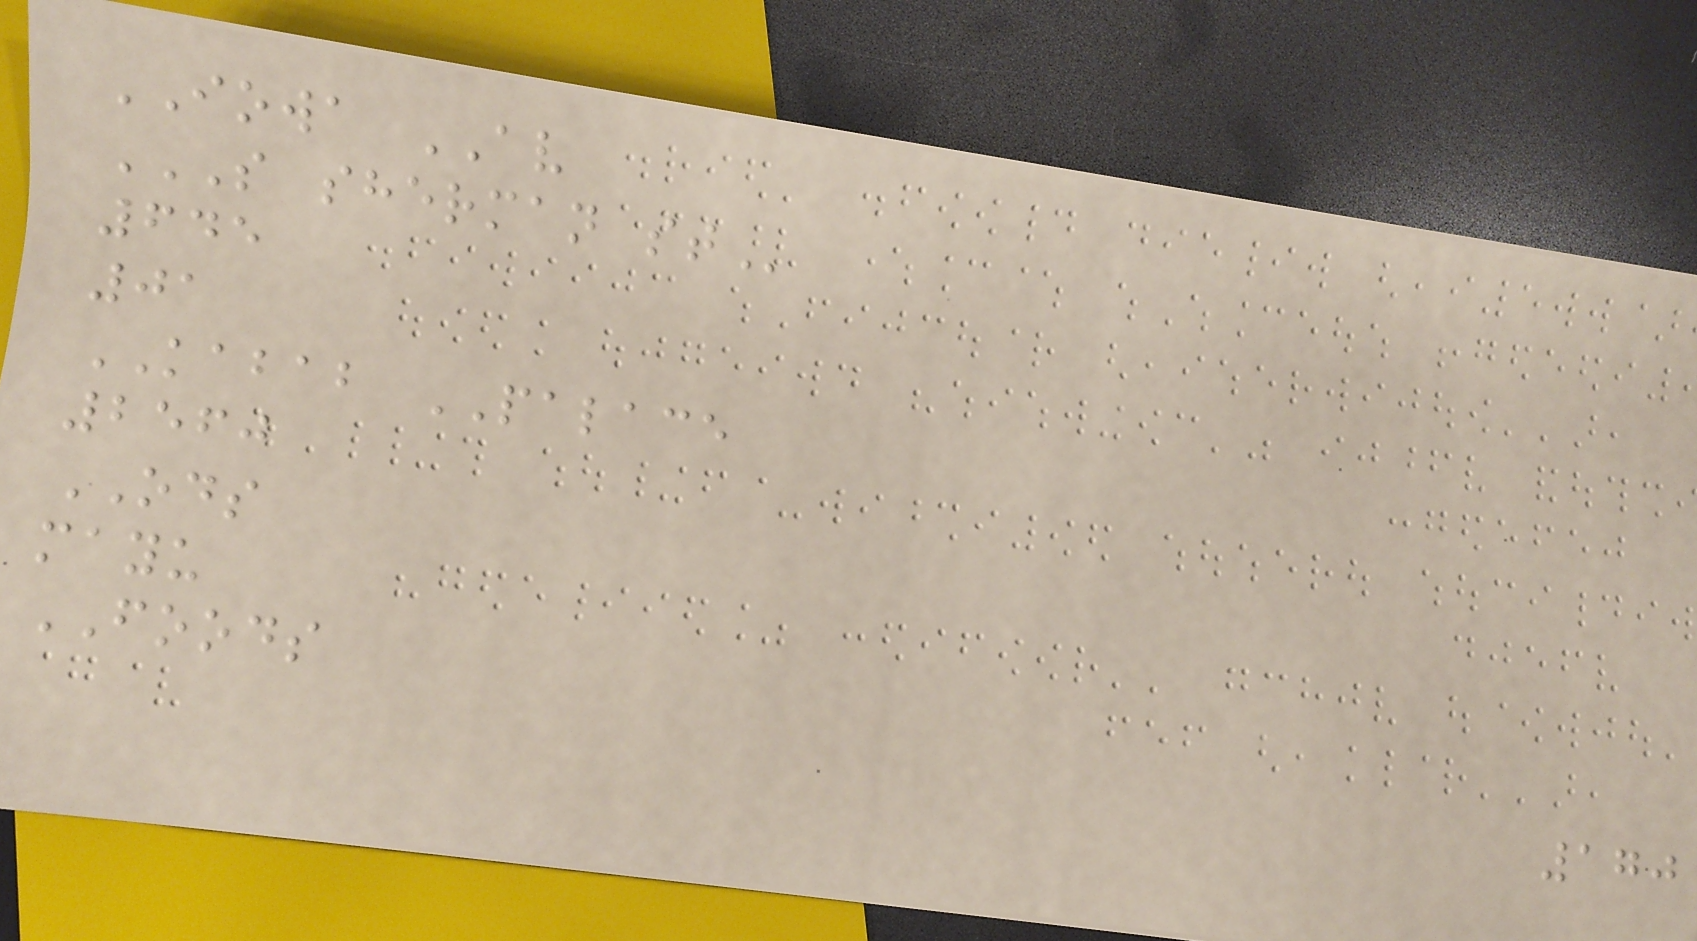IOWA AV
S SHERMAN ST
645
01
KABAB PALACE
2560
ODS
mayu
FOODS
170
